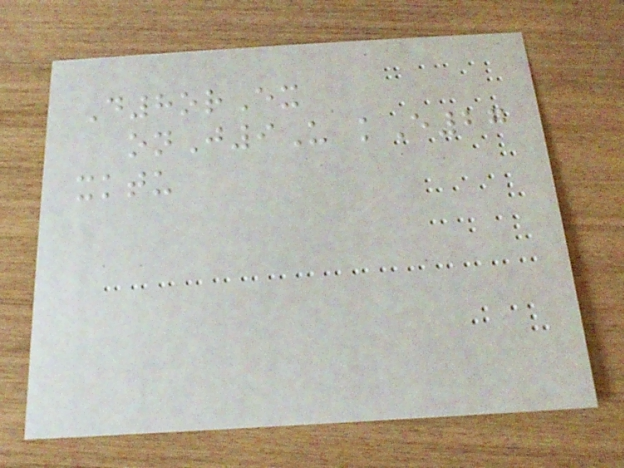D8orEx
onJ9U kE27
xktu
